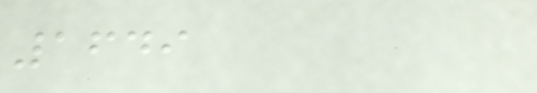1649
